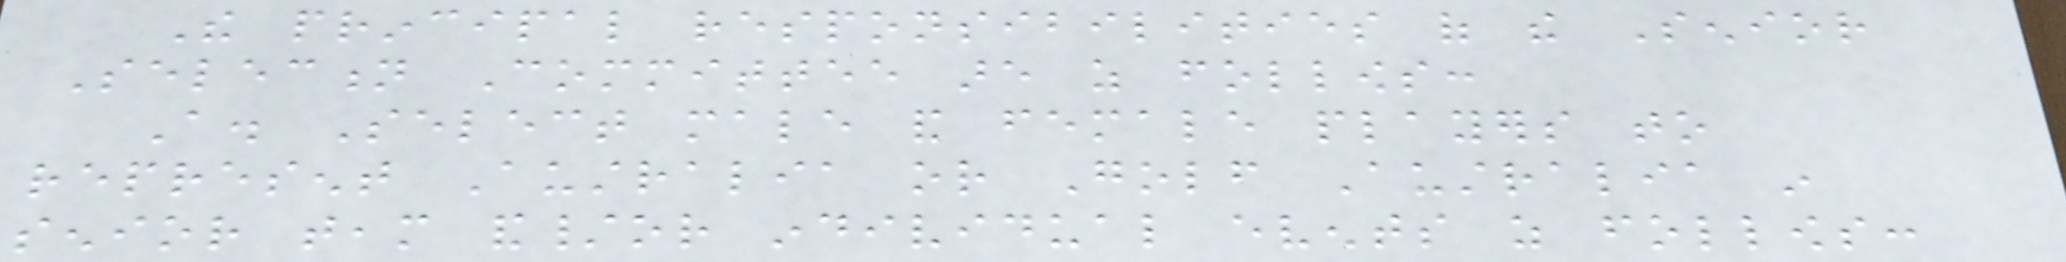The principal responsibilities of the Senior
Selection Committee are as follows:
A. Select male and female players to
represent Australia or Golf Australia in
senior team and/or individual events as follows:
